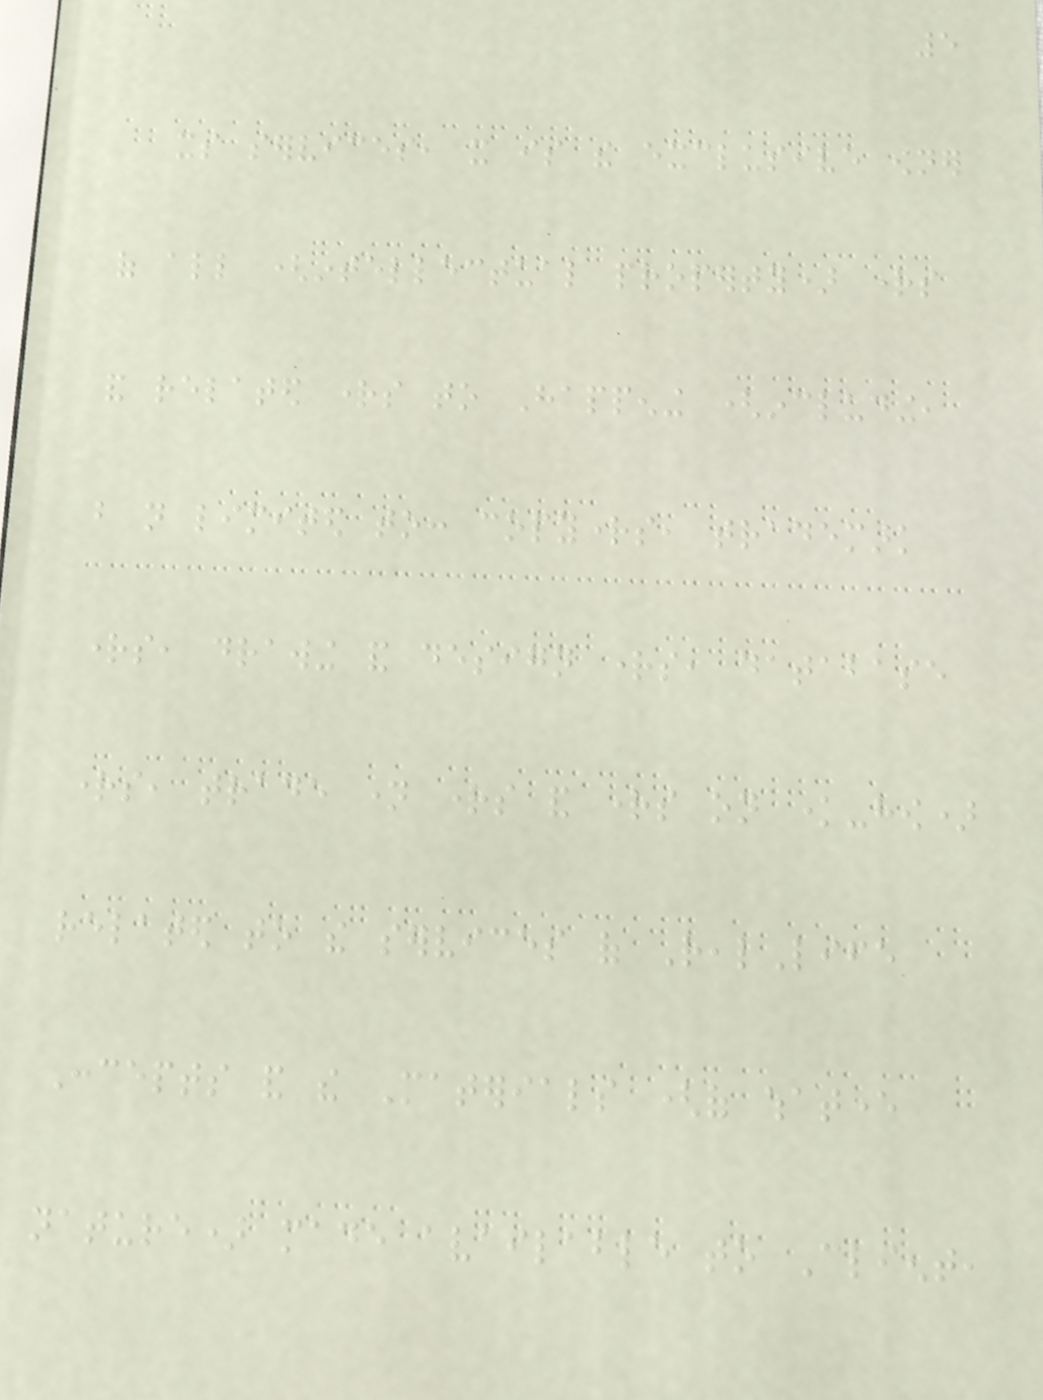5
its services, it is the exclusive owner
of all (intellectual property) rights
and related rights to Happening (including,
but not limited to: copyrights, trademark
rights, drawing and design rights, database
rights, trade name rights and rights on know-how)
related to the services of RealLife
Concepts and the Materials (of whatever
nature) made available to Client,
